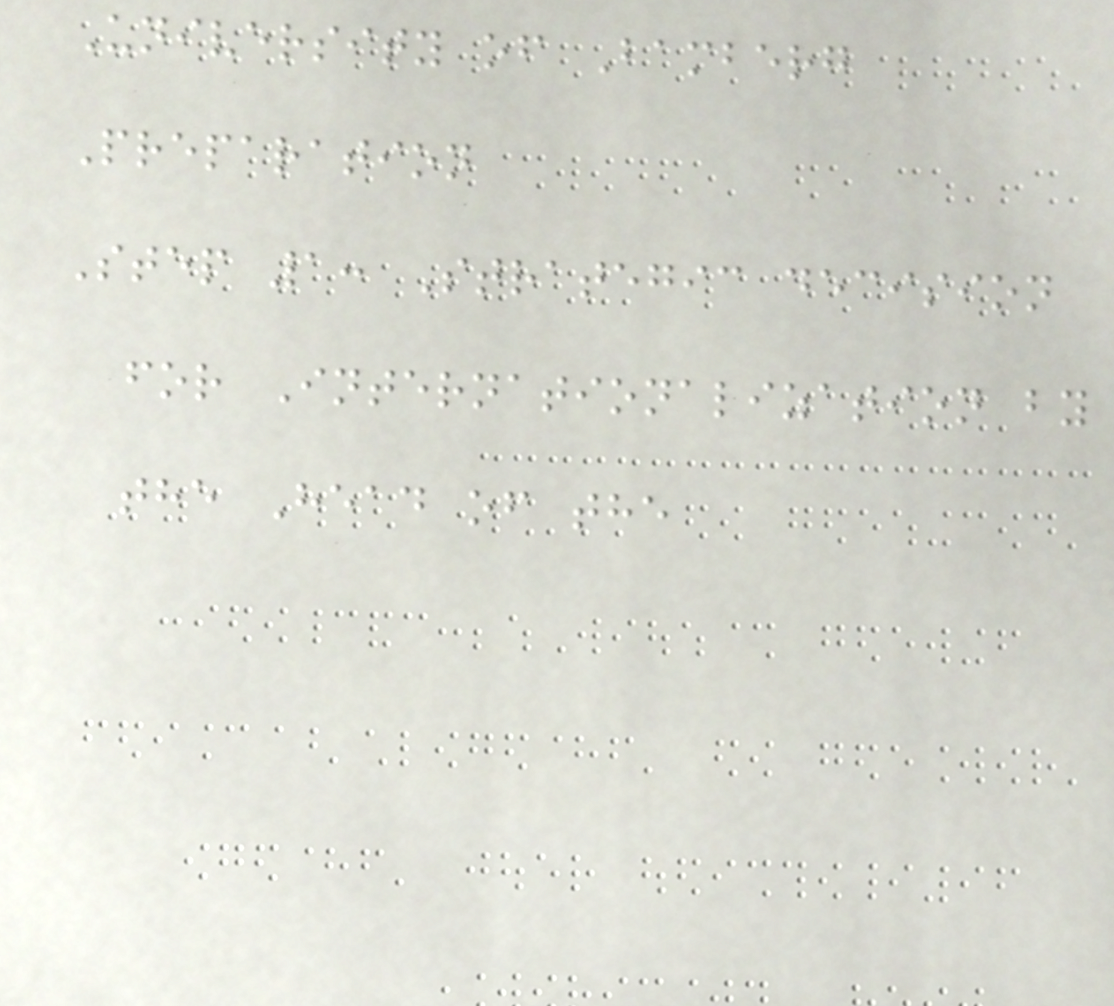University of Bamberg
Preparation
Step 1: Strategic decision
for Internationalization by
the Head of the
